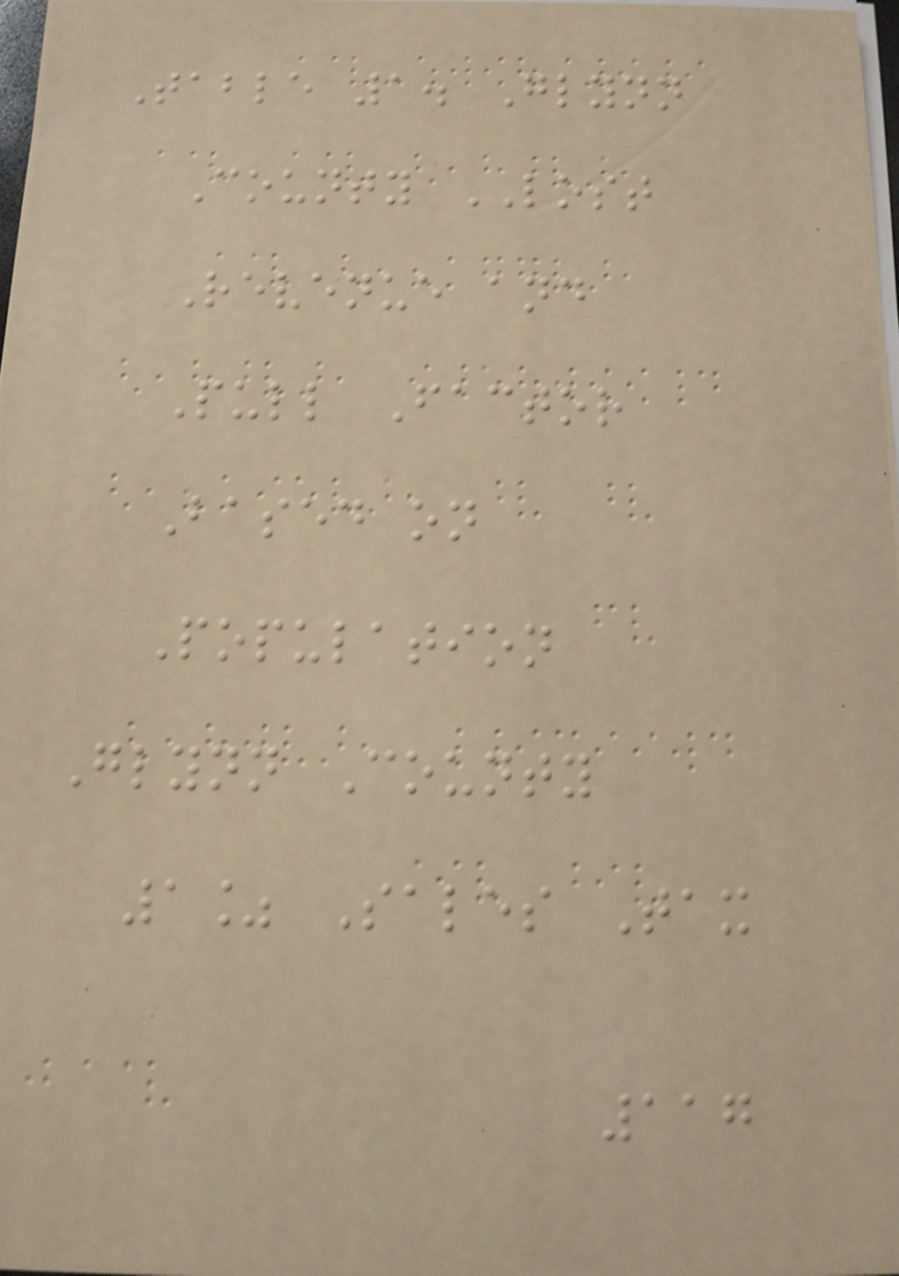Table 1. Glynn
County LOST
Revenue and
Pull Factor
Based on
Population
Glynn County
1% Sales Tax
117
